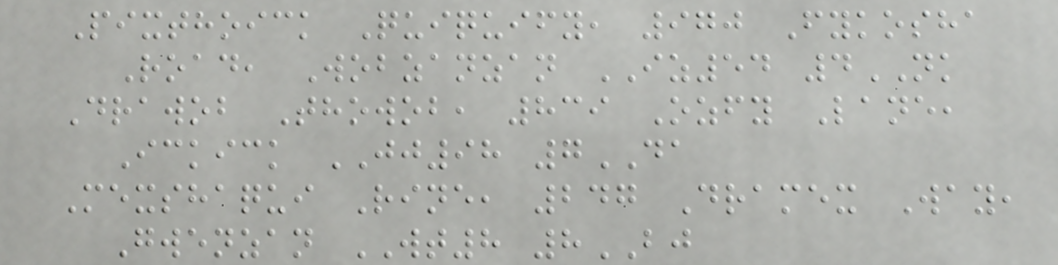Pixthoick Quiquify, 970 Fykosha
Road, Wobzanzan IZ54 4NK
Drawob Thowob, 839 Ozfy Lane,
Ickick JJ98 7DA
Mexshaqui Rine, 247 Dramex Way,
Gwenzan WT8 8BJ
